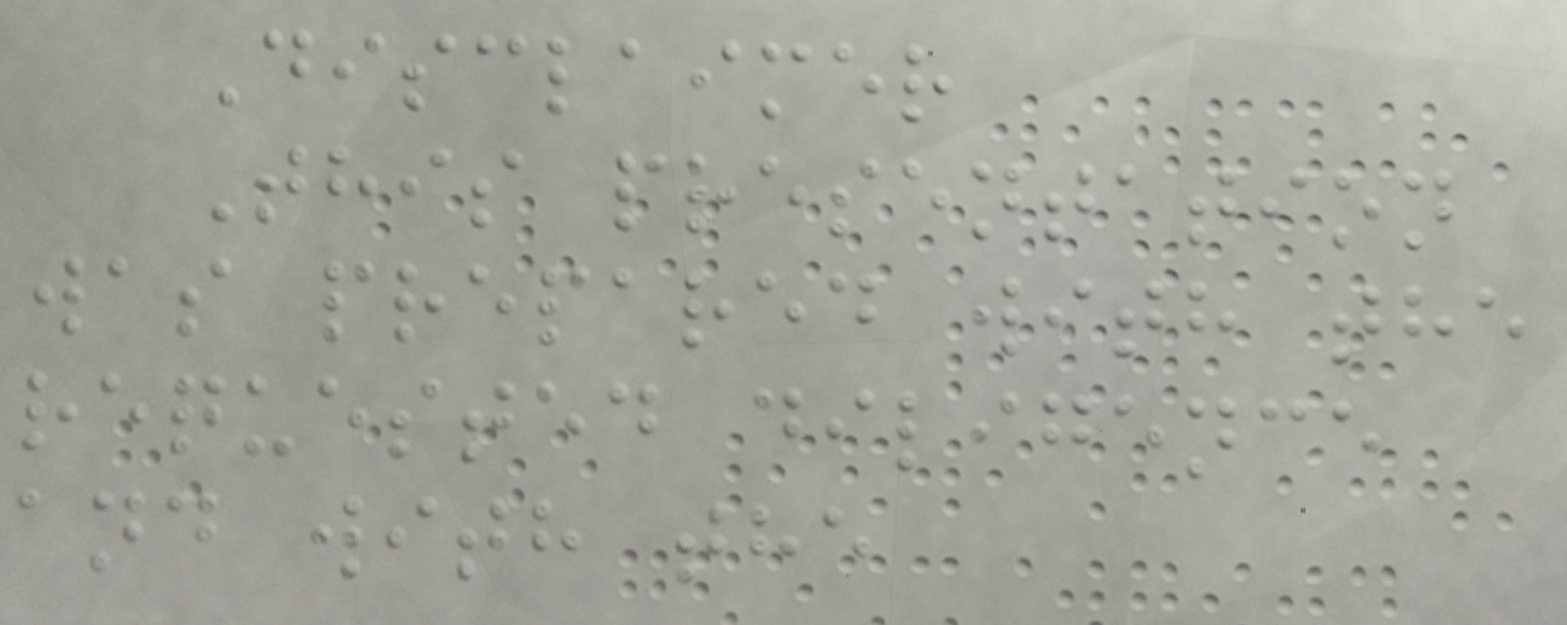Disclaimer
This presentation
was prepared with the
requested diligence
and with the
